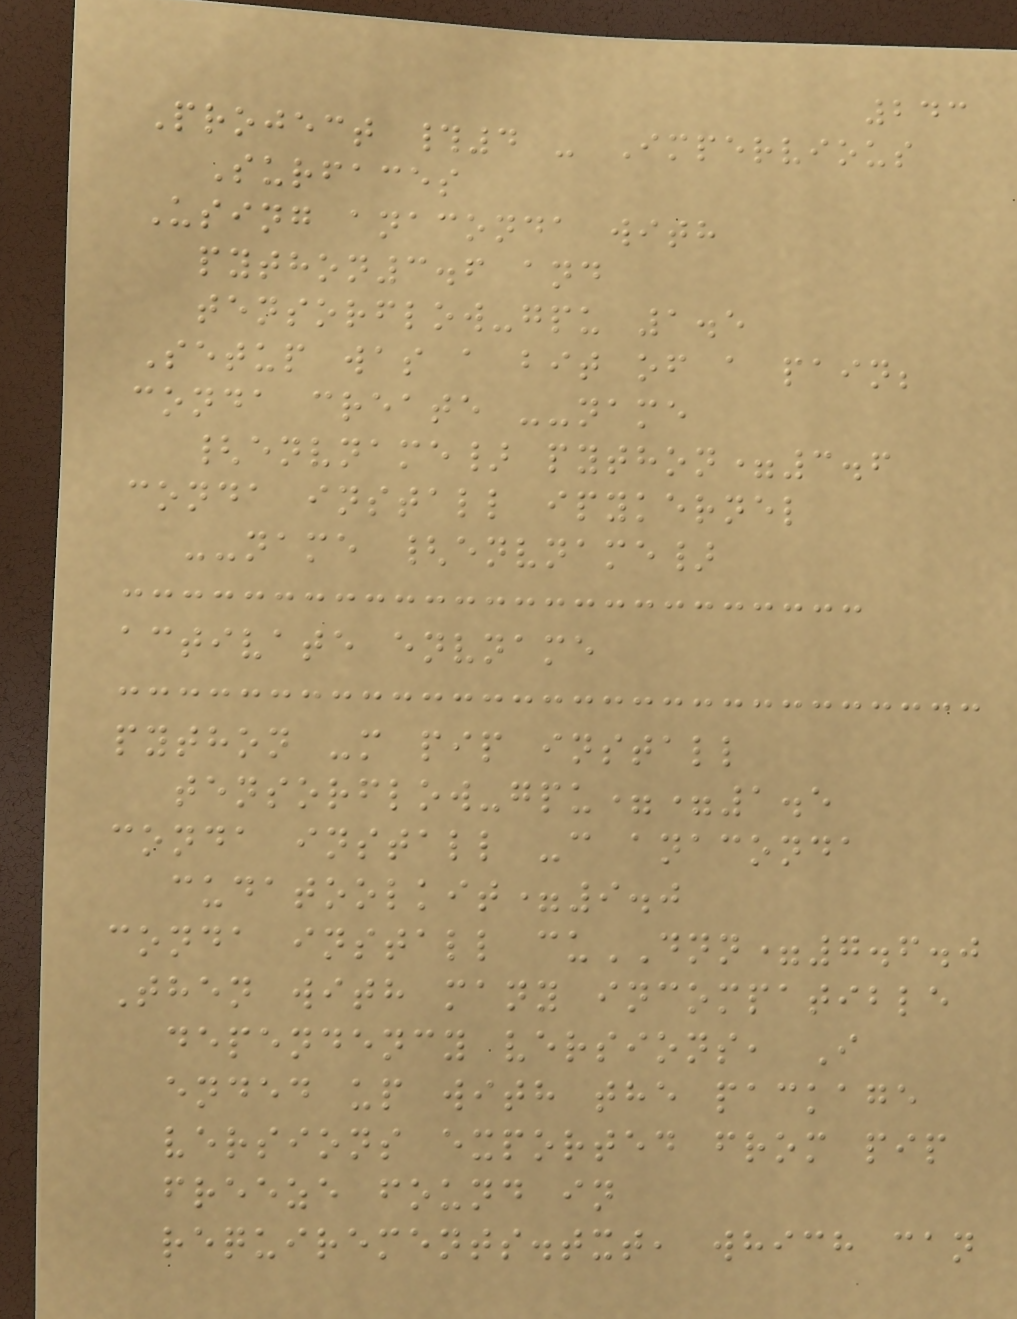243
Project #4 - Impervious
Surfaces
Using anaconda with
python3.6 and
tensorflow-gpu 1.5
Setup was a bit of a pain;
conda create --name
{envname} python=3.6
conda install ipykernel
--name {envname}
activate envname
python -m pip install
tensorflow-gpu==1.5
conda install -c anaconda
cudatoolkit=9.0
conda install cuDNN=7.6.0
Then with many incompatible
dependency versions, I
ended up with the package
versions exported from pip
freeze found in
requirements.txt, which can
